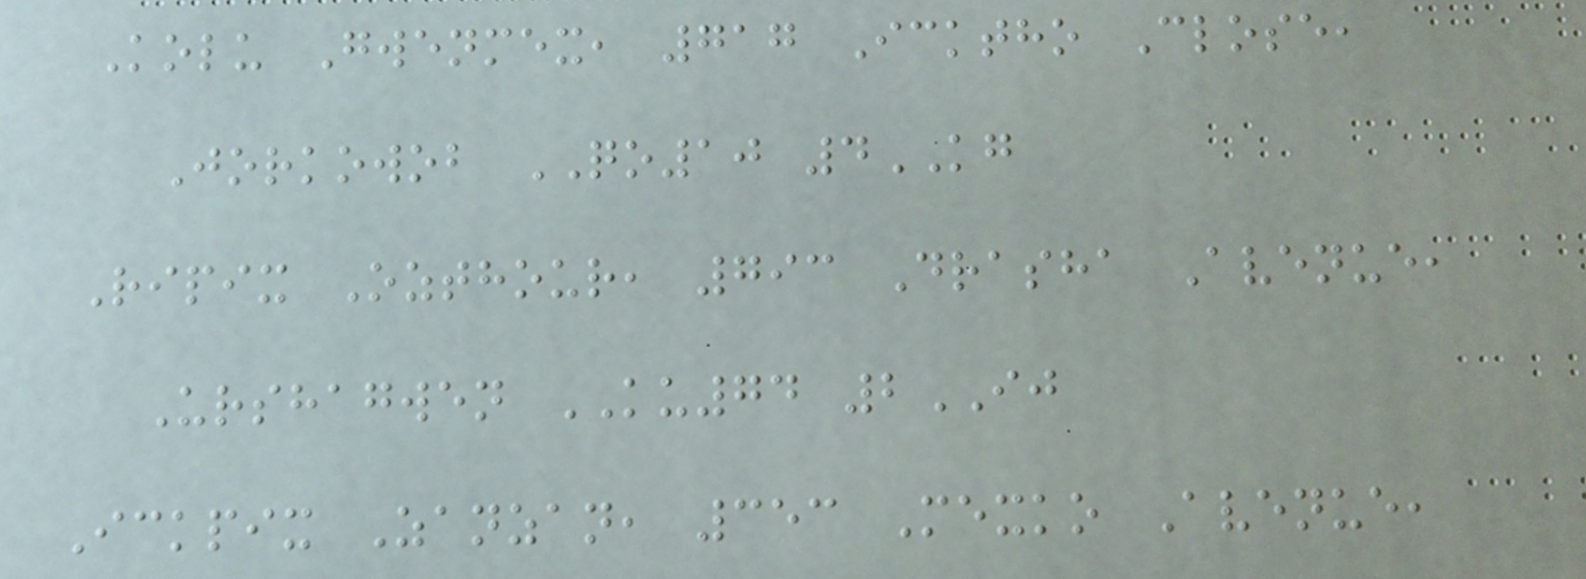Kolu Gwenmex, 717 Icktho Close,
Jorkowob QO10 4KG
Ripix Ozthour, 793 Drasha Avenue,
Urshagwen KU74 2IJ
Ickpix Zanzan, 353 Mexko Avenue,
